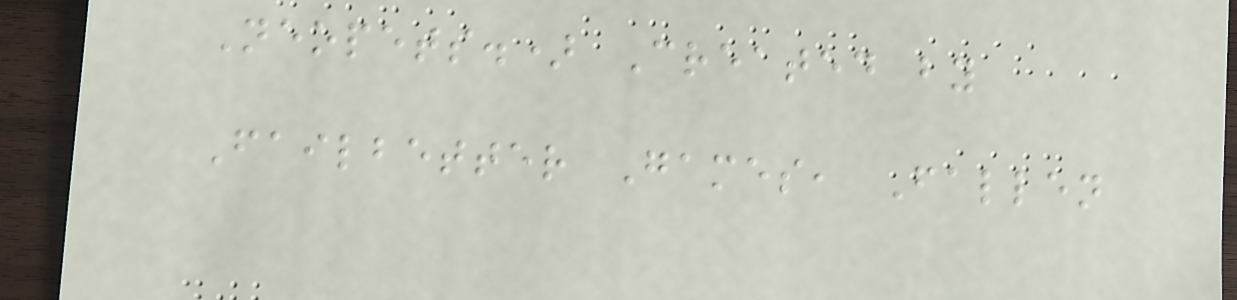Neopets.) Created by
Failbetter Games, Fallen
